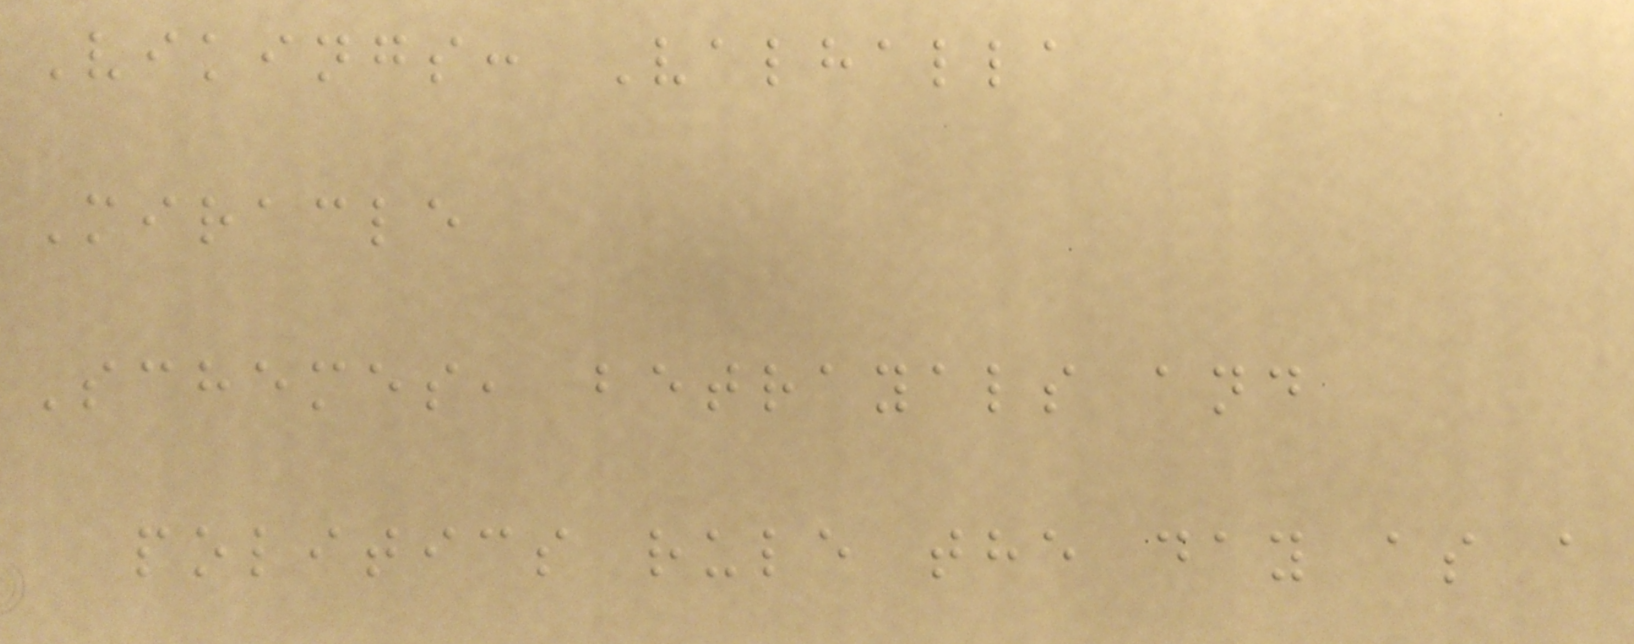Vikings: Valhalla
Miracle
Schemes, betrayals and
politics rule the day as a
